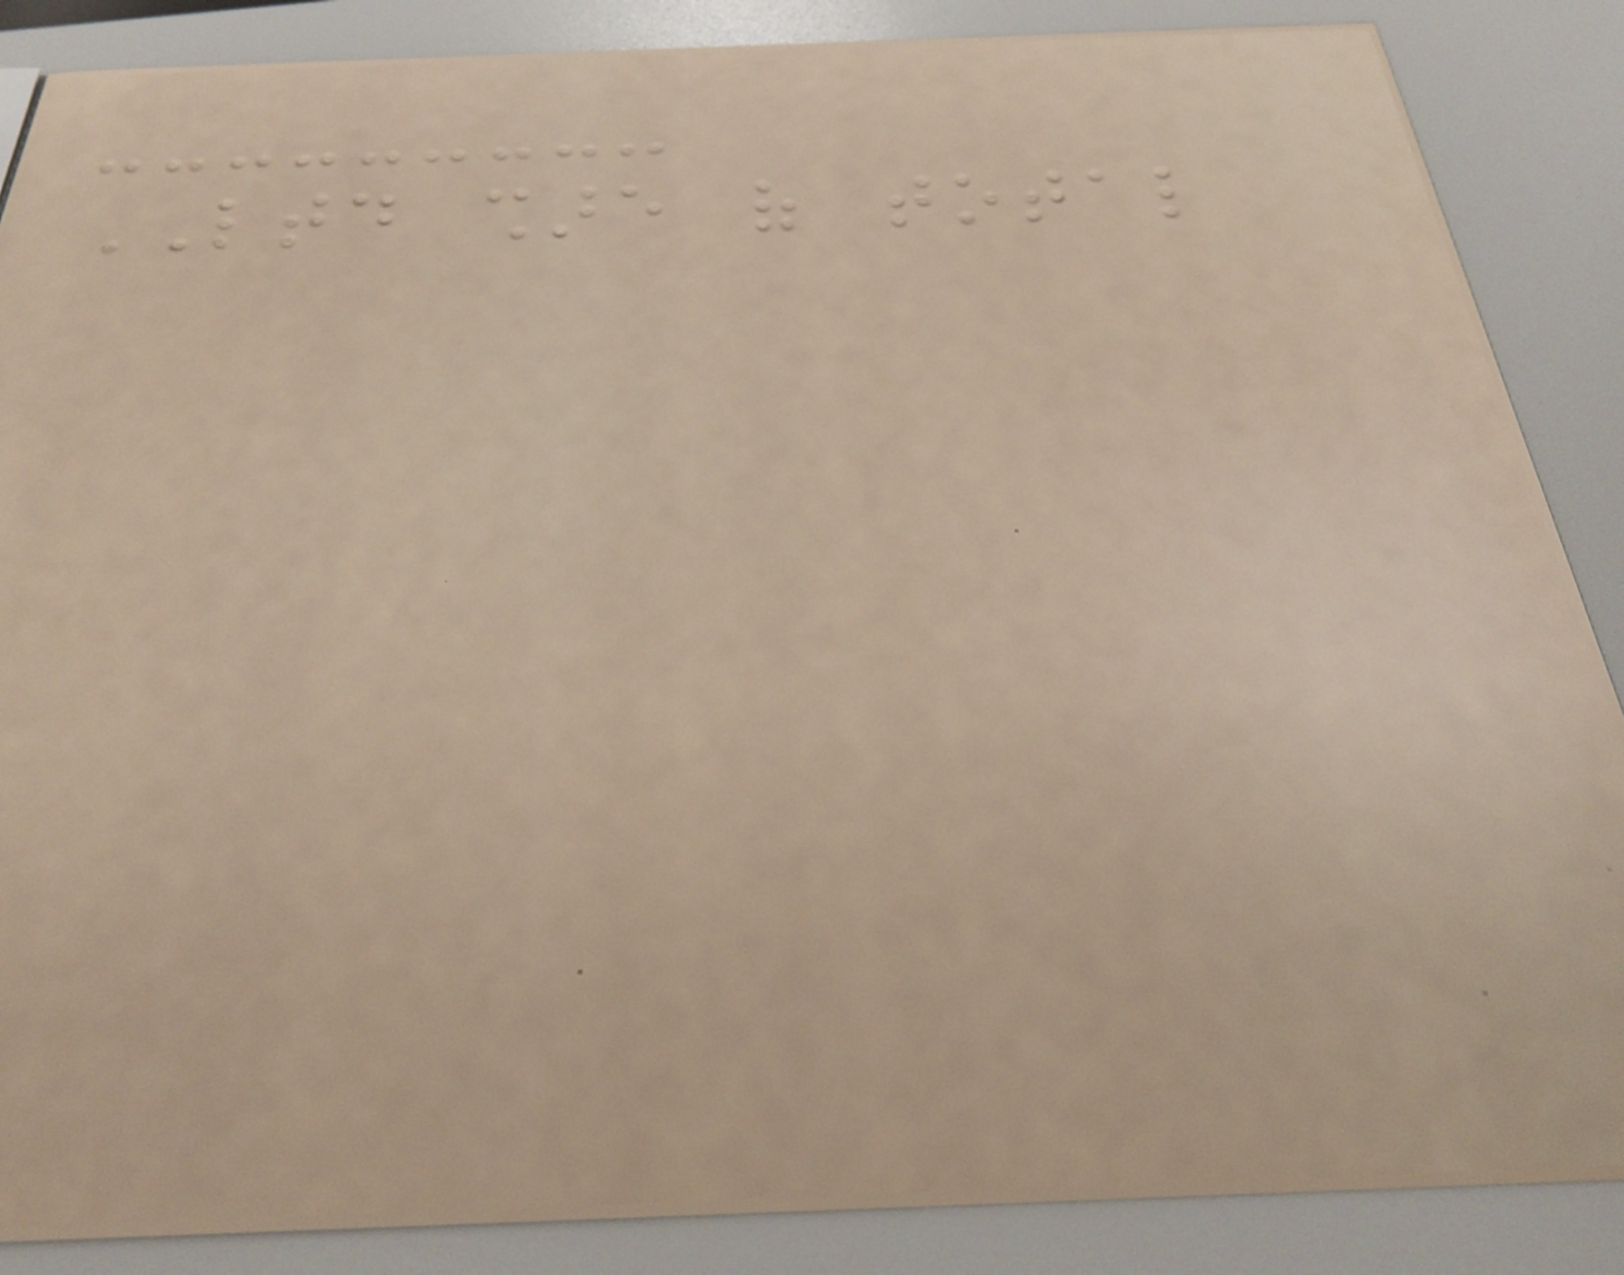LTD share of total
